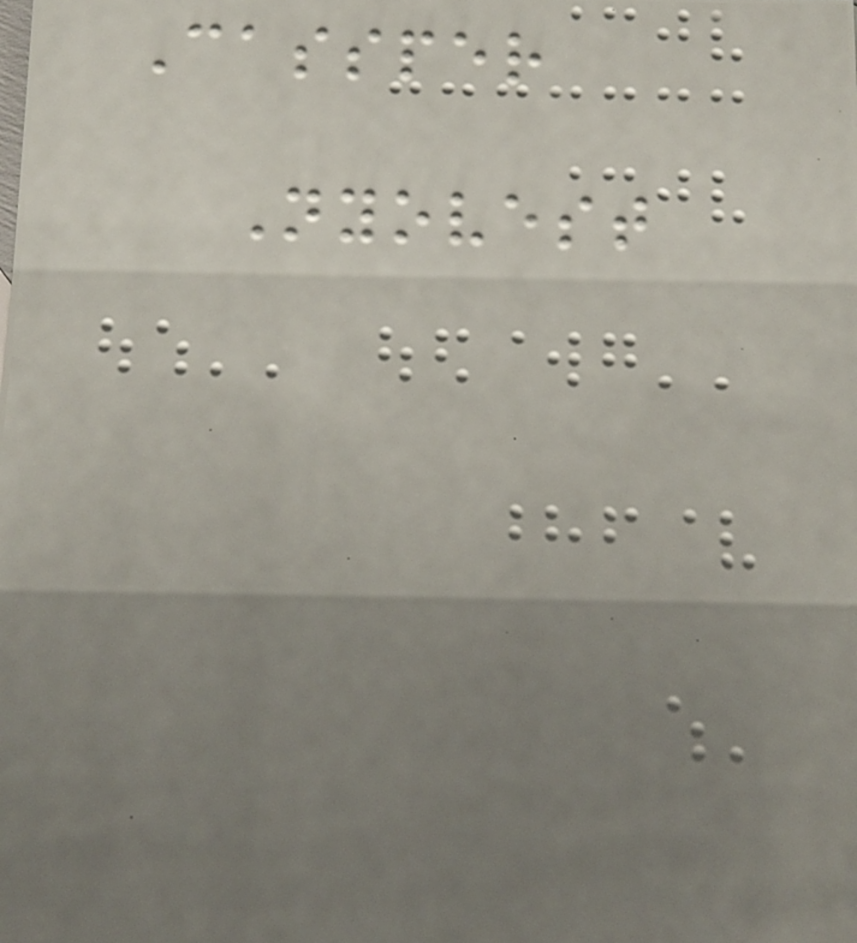Cassper
Nyovest
